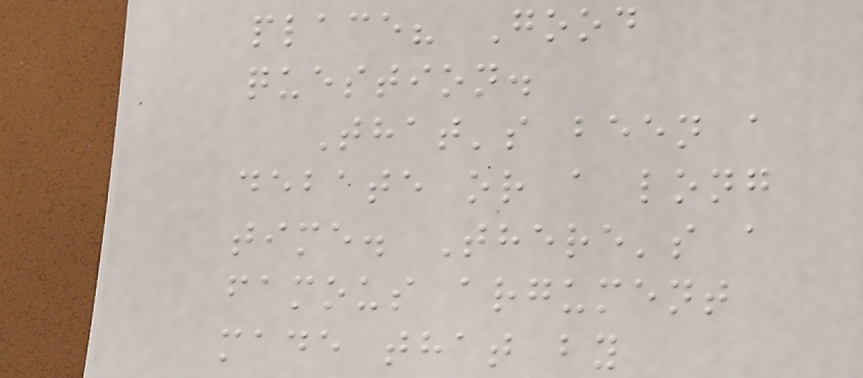place? Good
question.
That's been a
debate or a long
time. There's a
famous argument
made that by
